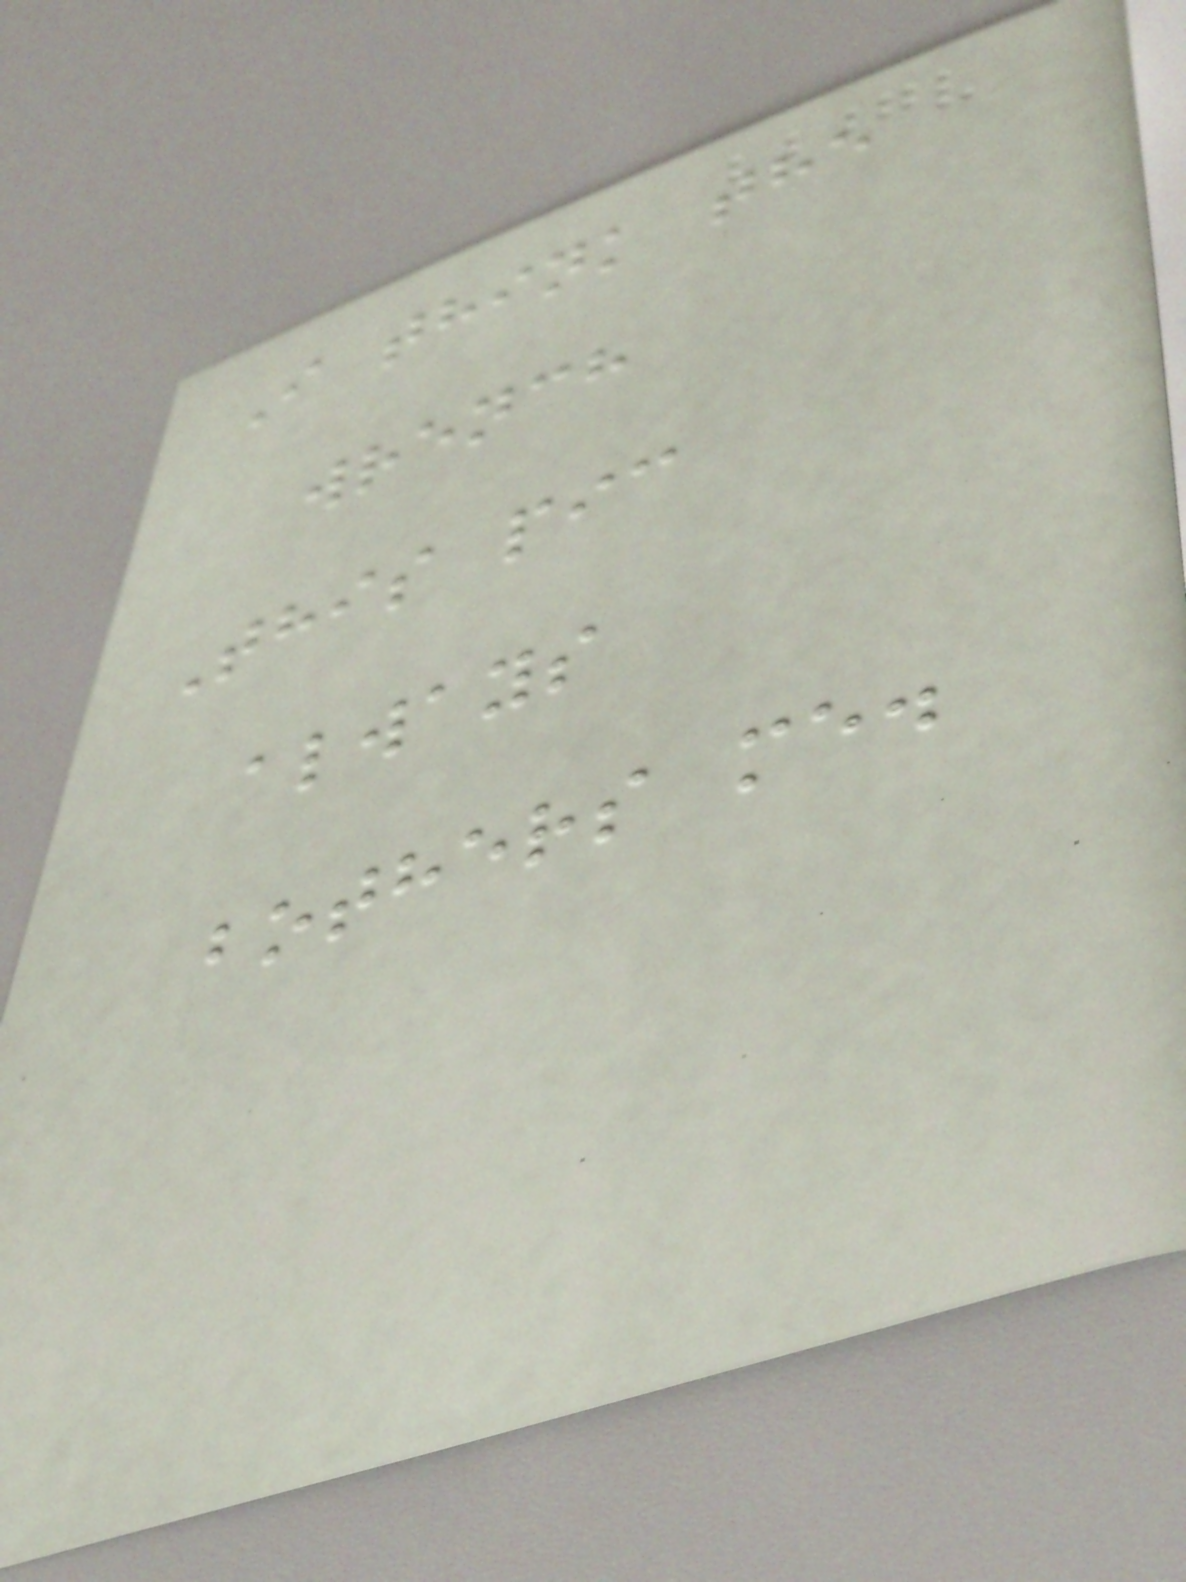I think the
wrench
This pic
always
bothers me.
